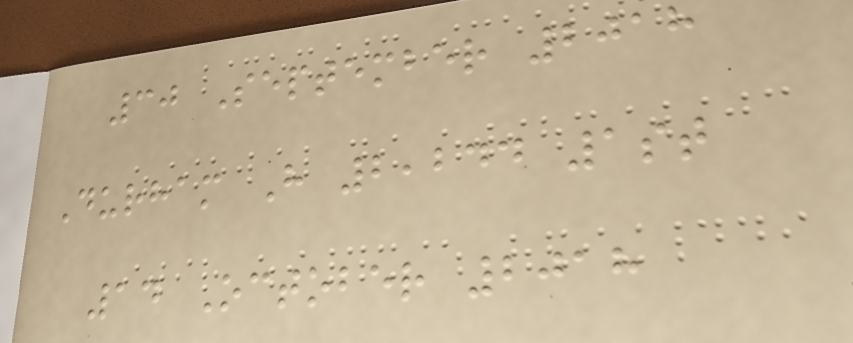30 September 2018
Durham H 2,244 1st
14 October 2018
